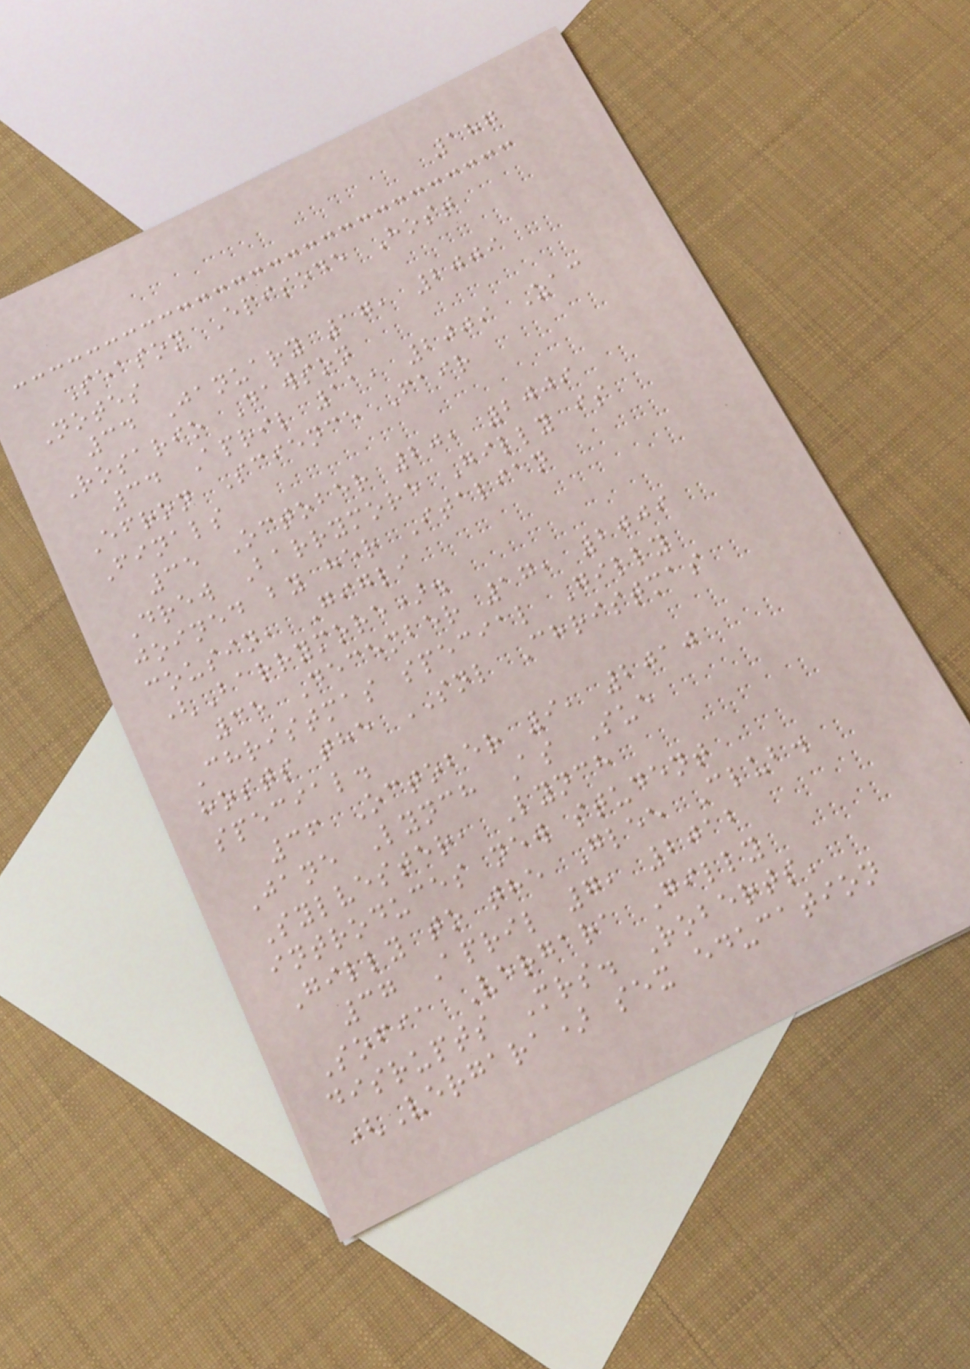187
Season Episode Host
Notes
34 January 17, 2009
Rosario Dawson
34 April 11, 2009 Zac
Efron Science Fair
Finals
35 October 20, 2009
Drew Barrymore Gilly is
joined by her Italian
cousin, Gigli
(Barrymore).
35 December 17, 2009
Christmas special Gilly
hosts the SNL Christmas
special.
36 October 9, 2010
Jane Lynch As Sue
Sylvester, Lynch
introduces new student
Gilly to the Glee Club.
37 April 7, 2012
Sofia Vergara Gilly
disrupts Mrs. Roberts'
(Vergara) sex education
